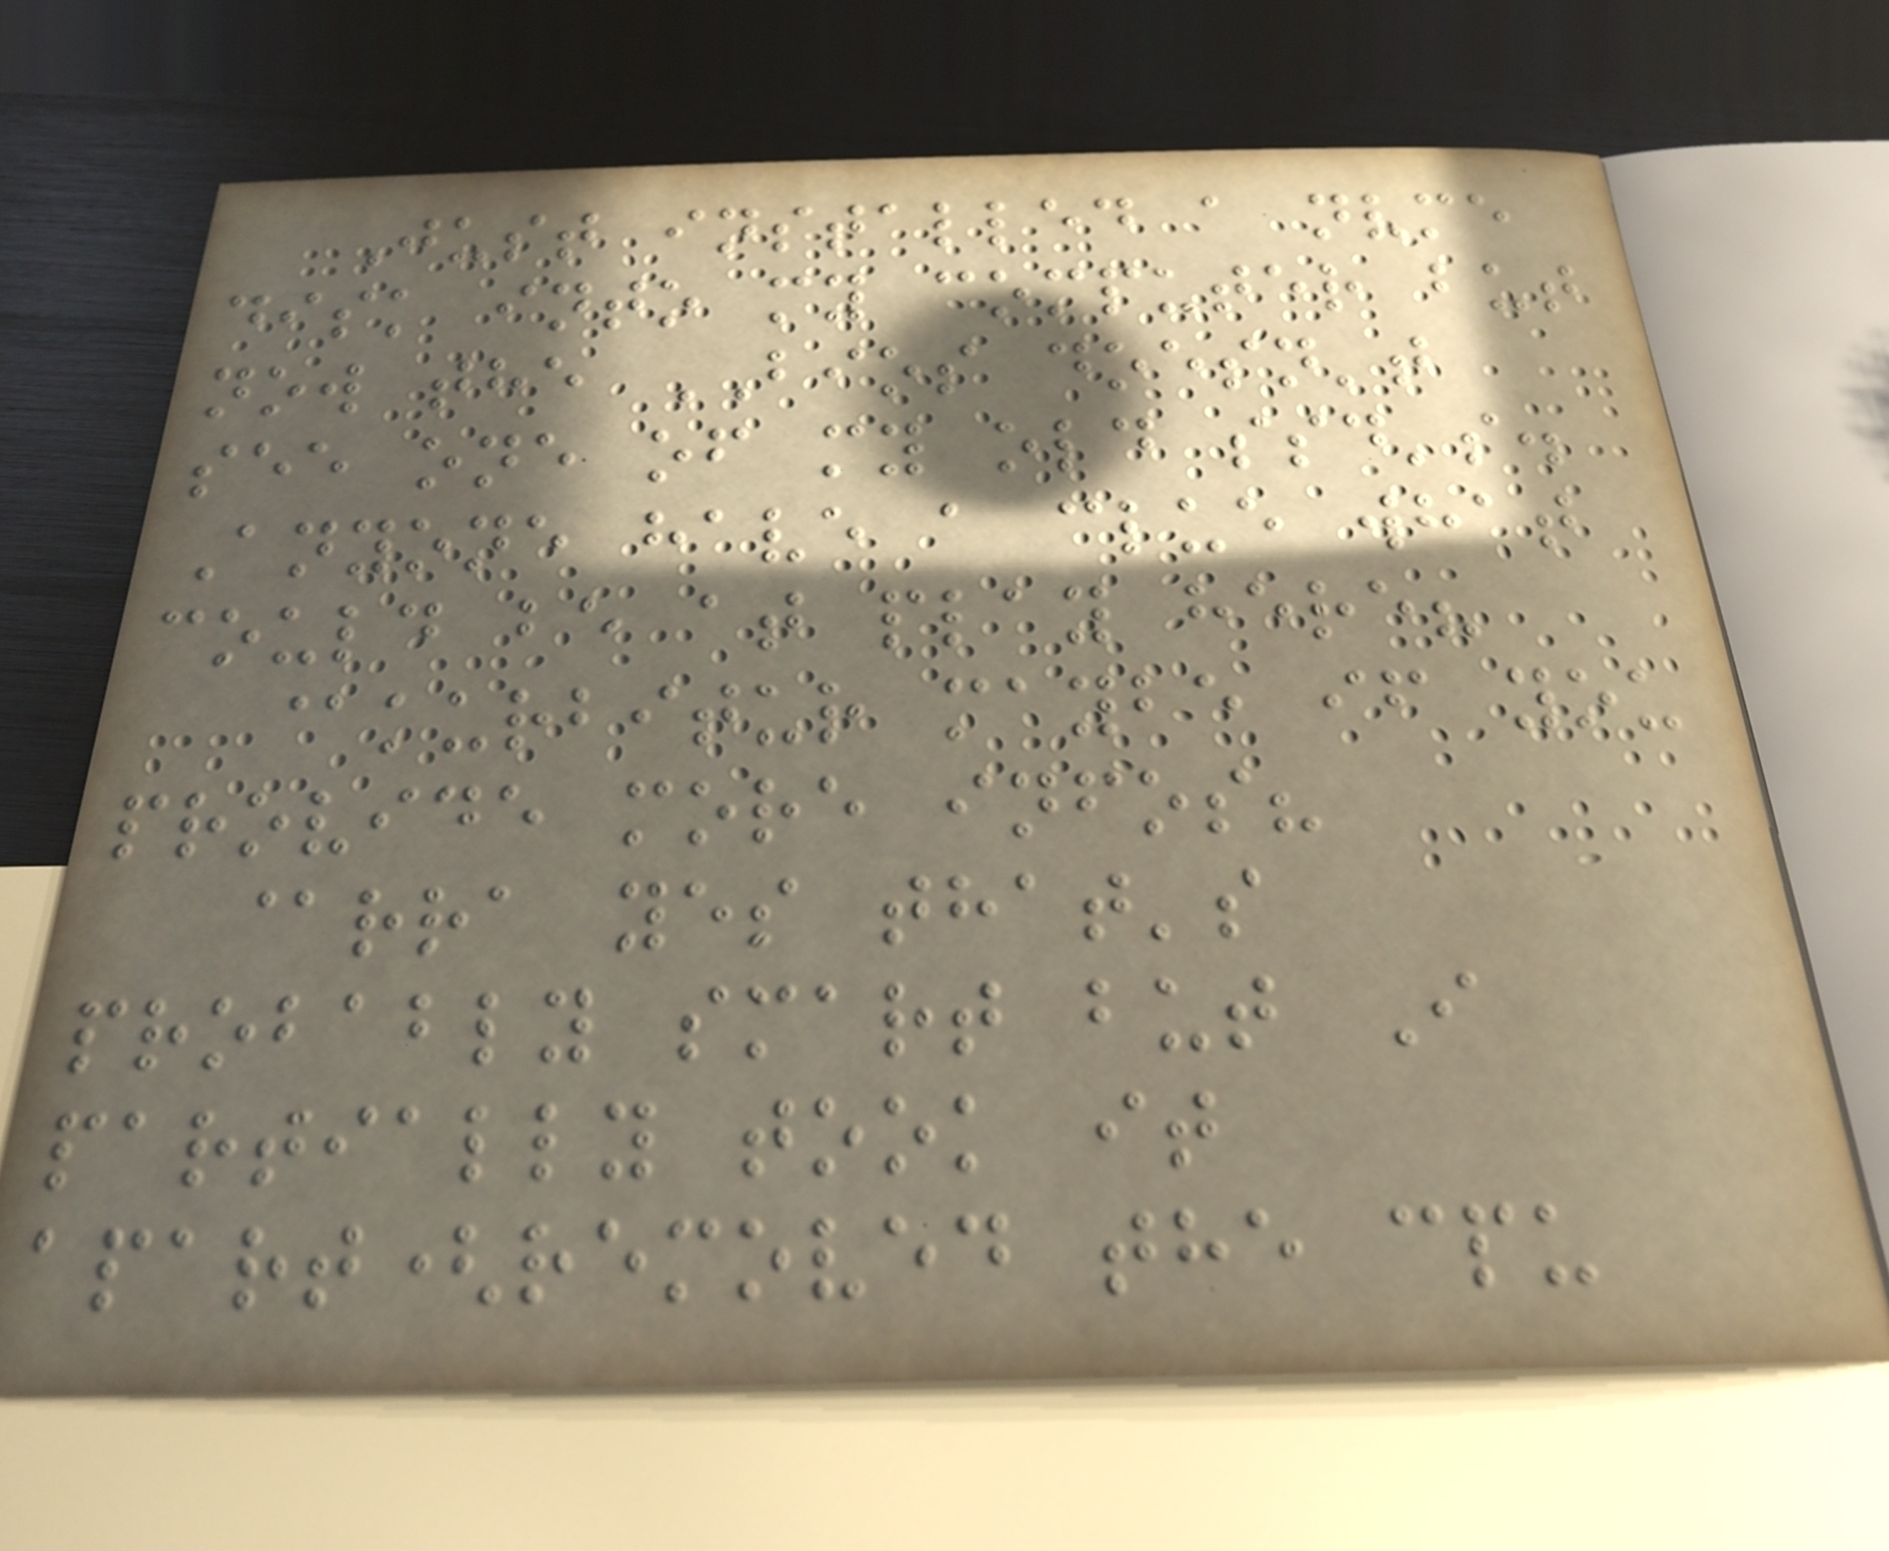Just installed a nvme
disk into my computer but
now the BIOS doesn't
see one of my old ssd's.
Anyone have a clue what
could be at play here?
@kurbitur maybe if you
provide more infos?
@rra yes that's
probably smart but I
partially took it
apart(removed the cpu
